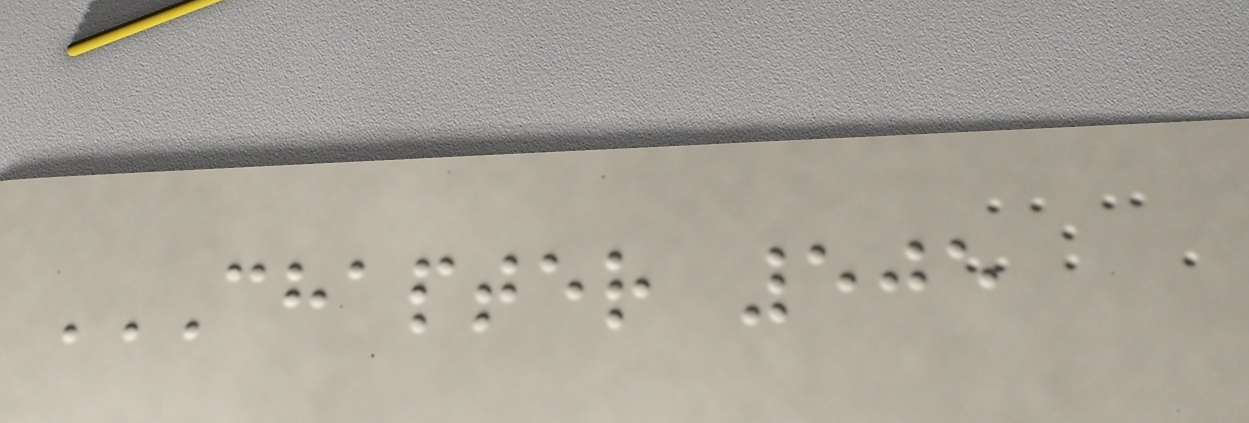CHAPTER 505
